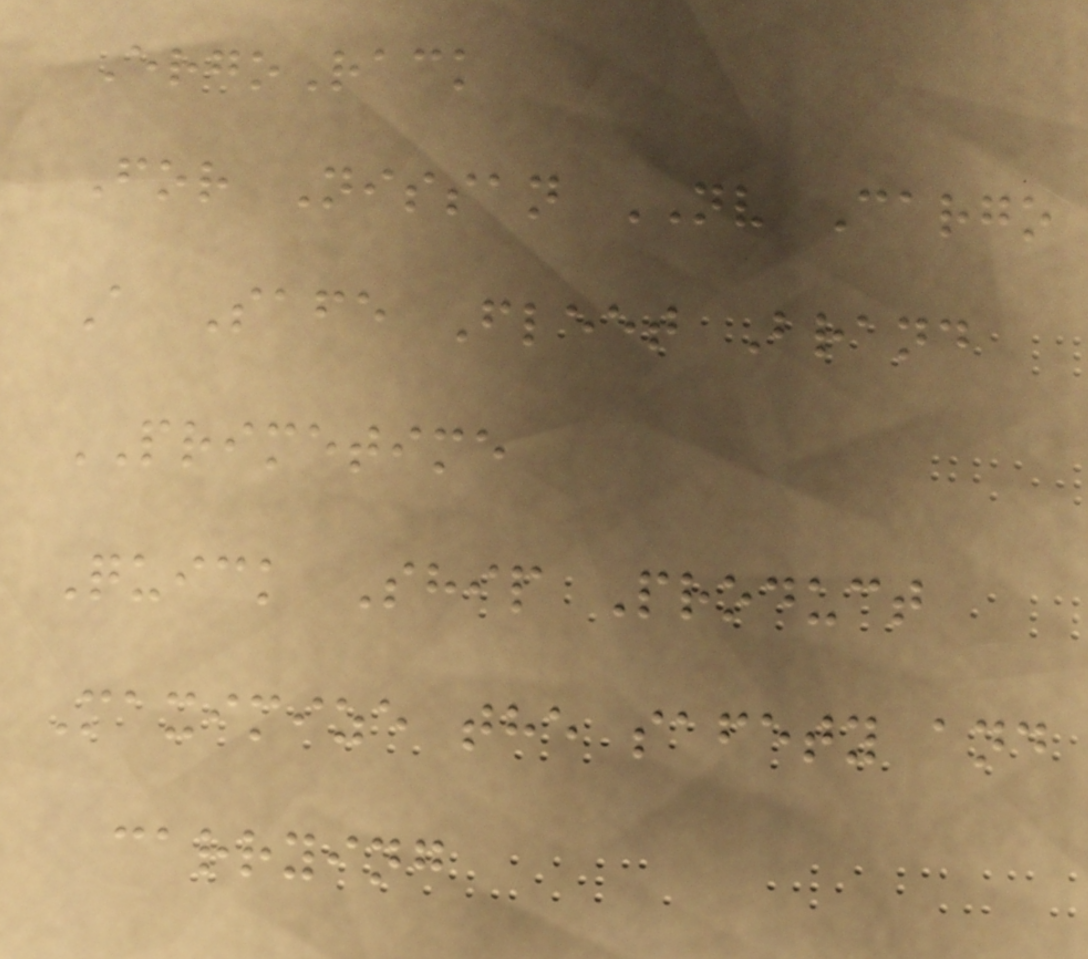ErgoRack
For Nissan NV Cargo
A Safe Fleet Brand
PRIMETIME
Quick Ship Product
Maximize the safety and
carrying
